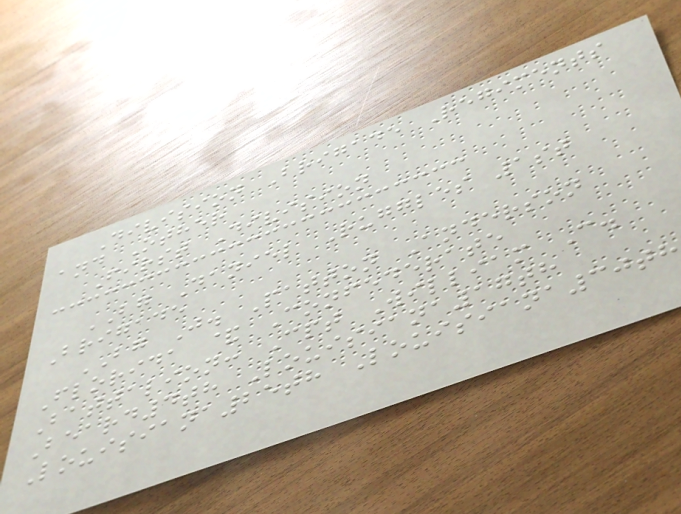Division Brigade Regiments
and Other
First Division
BG Daniel Ruggles 1st
Brigade
BG J. Patton Anderson
Florida & Confederate
Battalion: Cpt William C.
Beard4th Louisiana17th
Louisiana25th Louisiana30th
